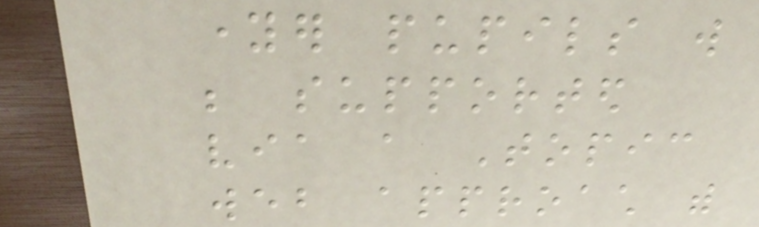younger pupils will
be supported
via a Topic
web approach with
